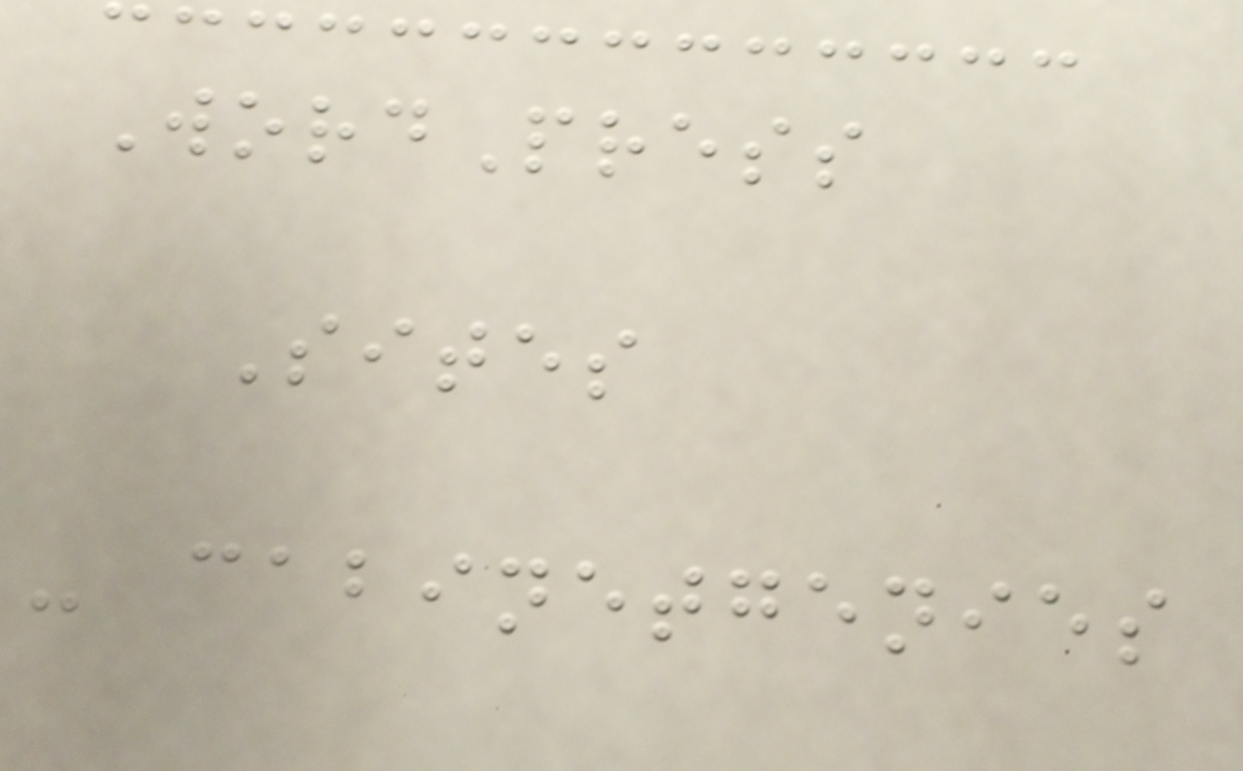WordPress
Sites
- cabinetgenies
